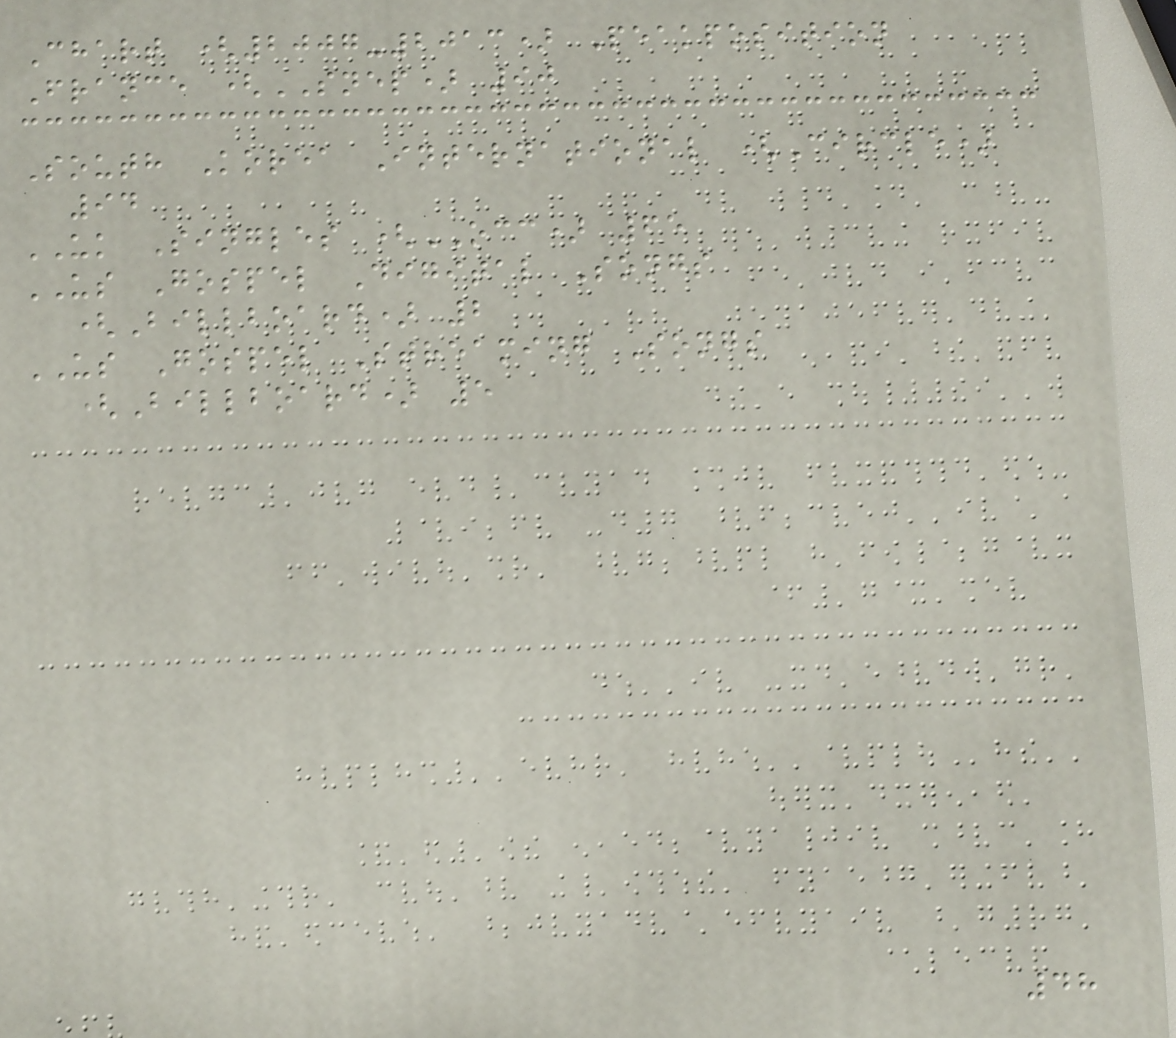Chart (2007-2013) Peakposition
France (SNEP) 90
South Korea International (Circle)
94
UK Singles (OCC) 65
US Gospel Digital Songs
(Billboard) 2
US Gospel Streaming Songs
(Billboard) 5
48
